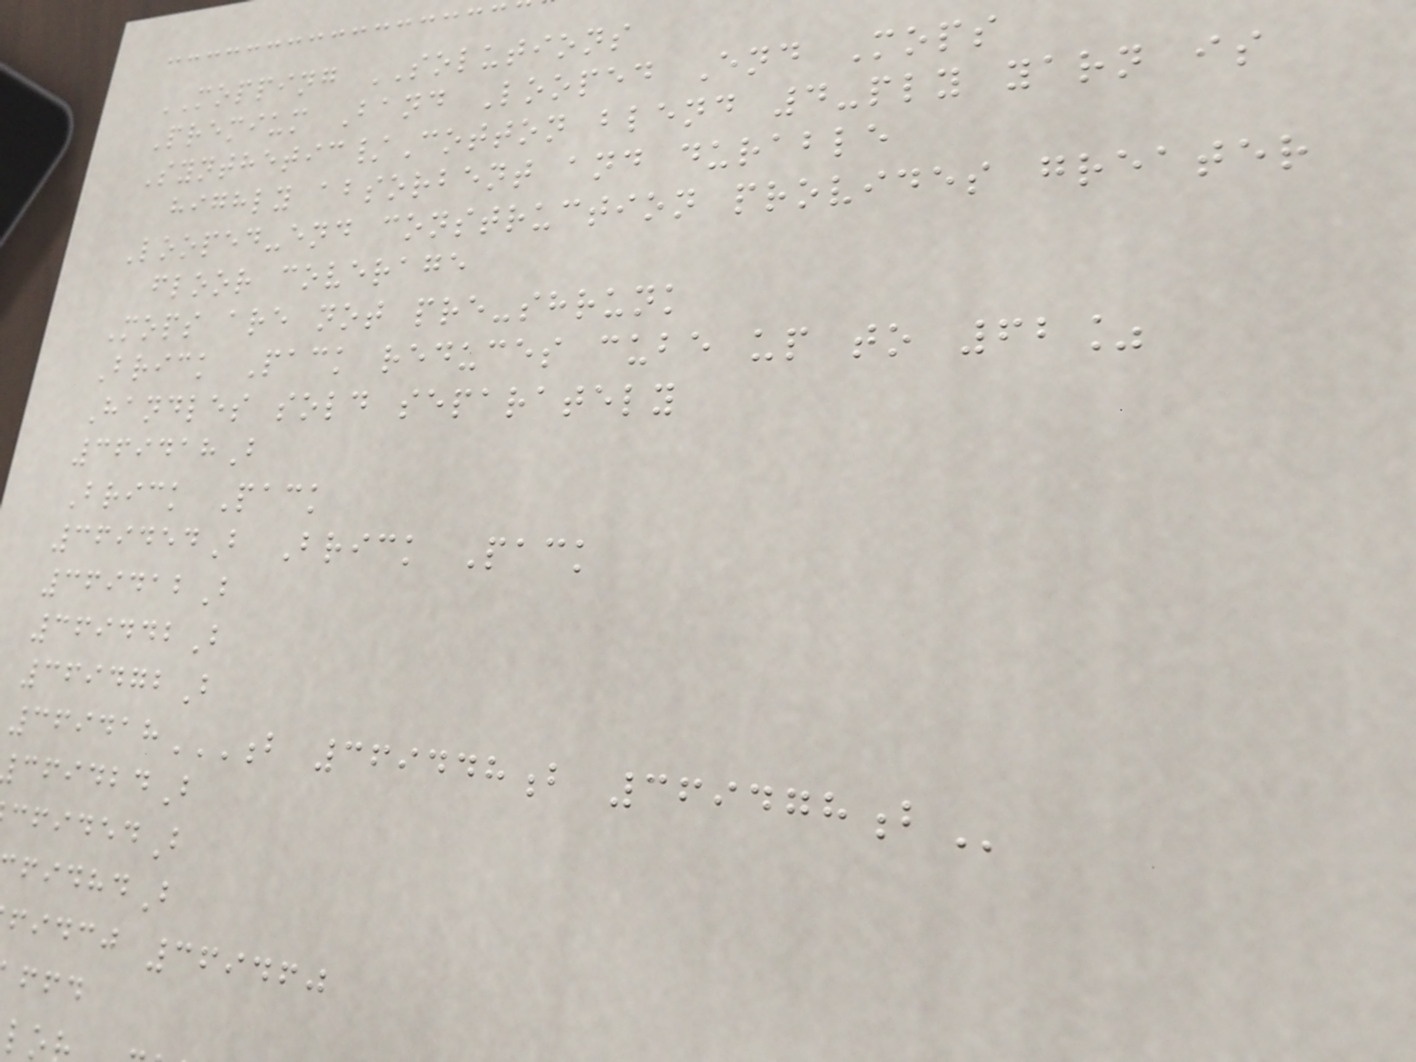MOPPING SOLUTIONS
Premium Band Looped End Mops
Synthetic/Cotton blend 4-ply yarn is
highly absorbent and durable
Looped-end construction provides greater
floor coverage
Mops are not pre-shrunk
Brick Pack reduces cube up to 62%
Handles sold separately
369418B
Brick Pack
369454B Brick Pack
369412B
369442B
369472B
369418B 369448B 369478B
fidcj 369460
